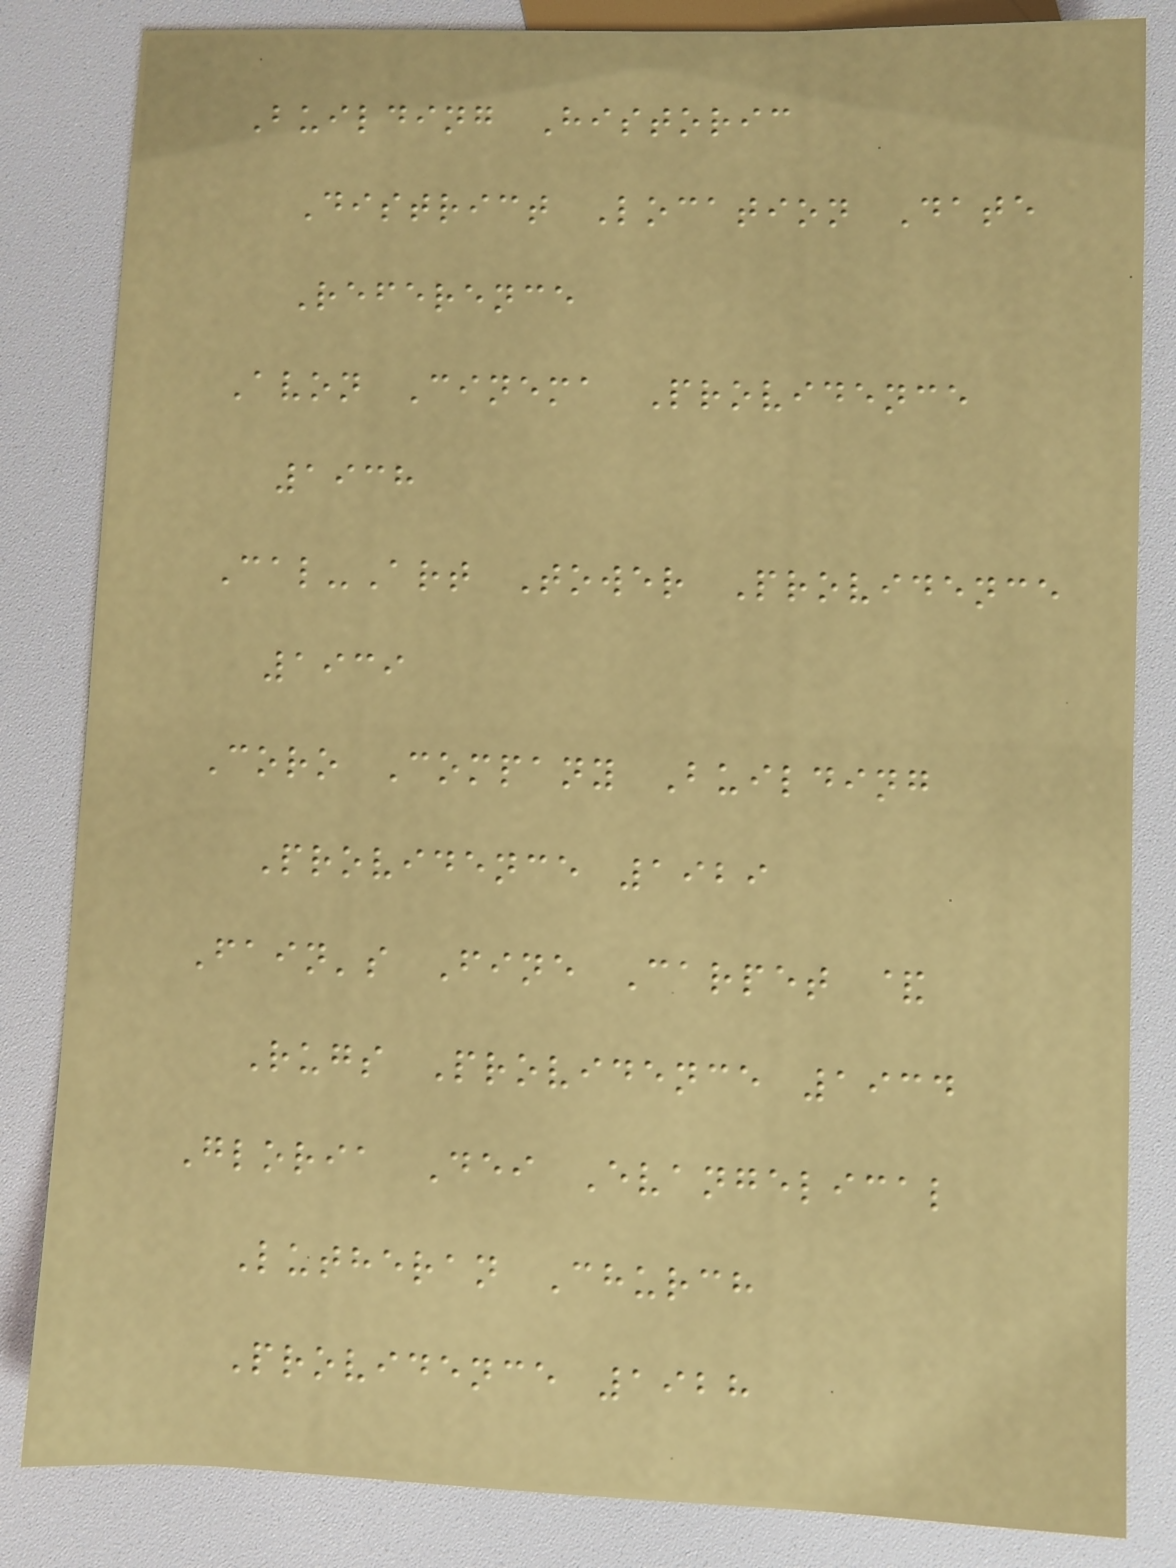Building Historic
District Location Date
Reference
Avon Cinema Providence
1938
Cal-Art Tower Providence
1939
Coro Company Building
Providence 1929
Fain's Fine Carpet &
Rugs Providence 1934
Gloria Dei Evangelical
Lutheran Church
Providence 1928
